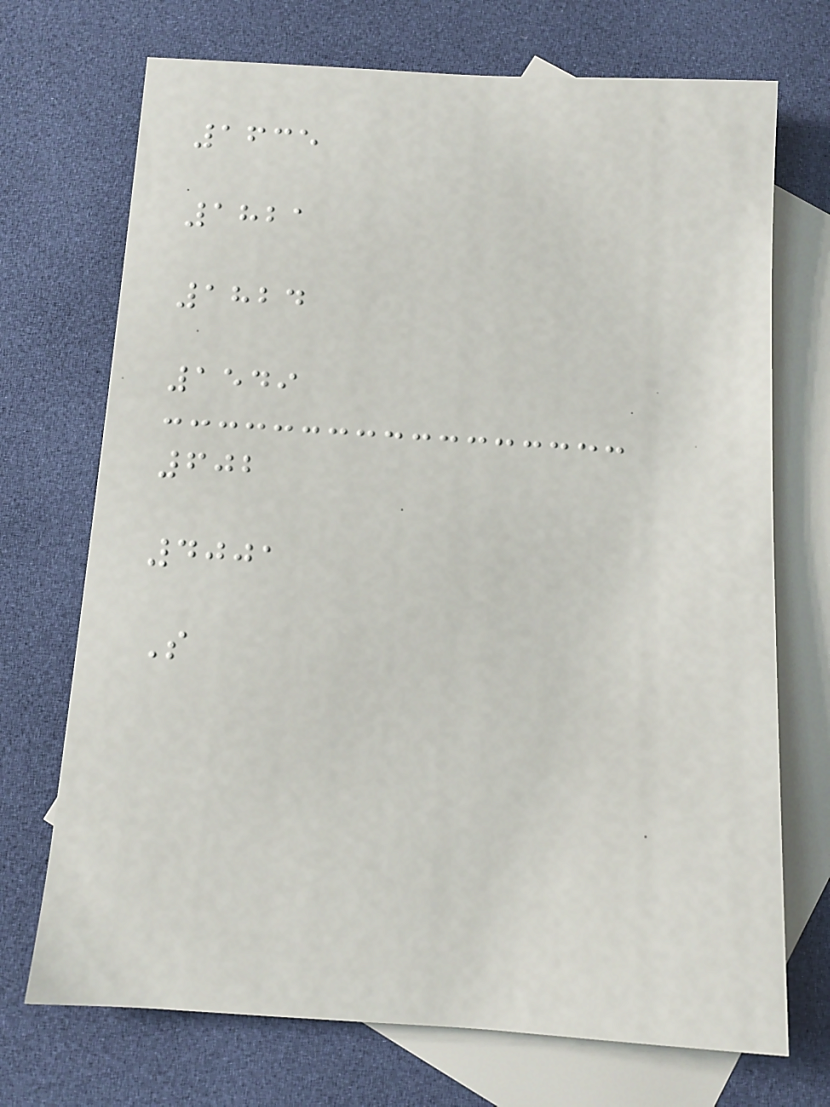1635
1821
1824
1549
602
4001
S
